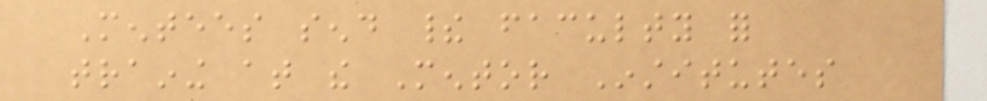Mentees send their faculty for
training at the Mentor Institutes
